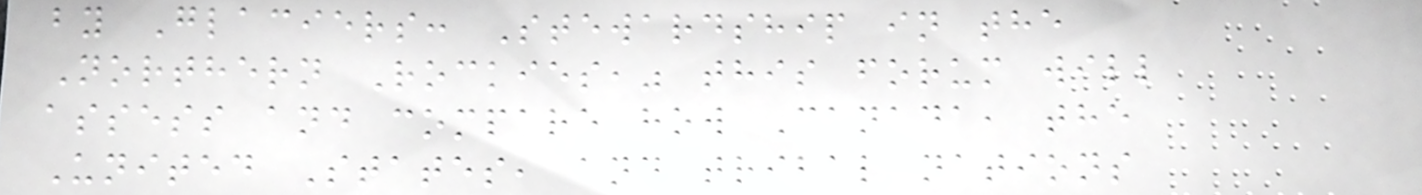by Glaciers: Stewardship in the
Northern Rockies," this forum will
assess and compare how Canada, the
United States, and tribal nations
